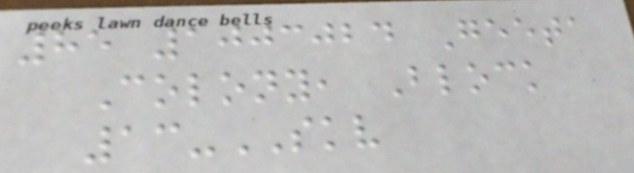85 1003024 Geeta
Colony, Block
13-SKV
